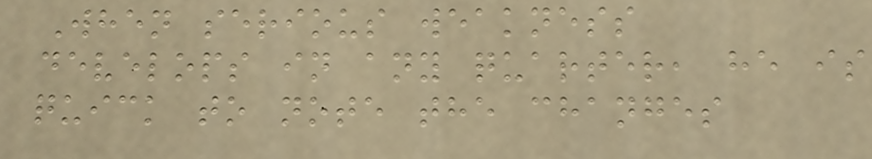When serious weakness
develops in any quarter, he is
quick to note the changes
